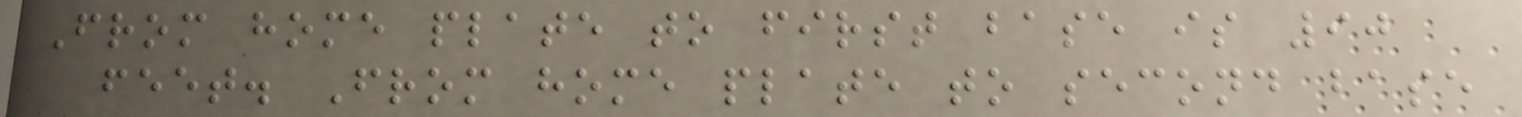From home plate to first base is 90
feet. From home plate to second base
